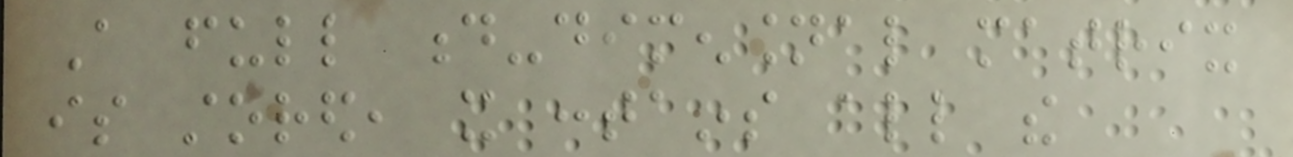A full d-dimensional matrix
is stored, it contains all the
